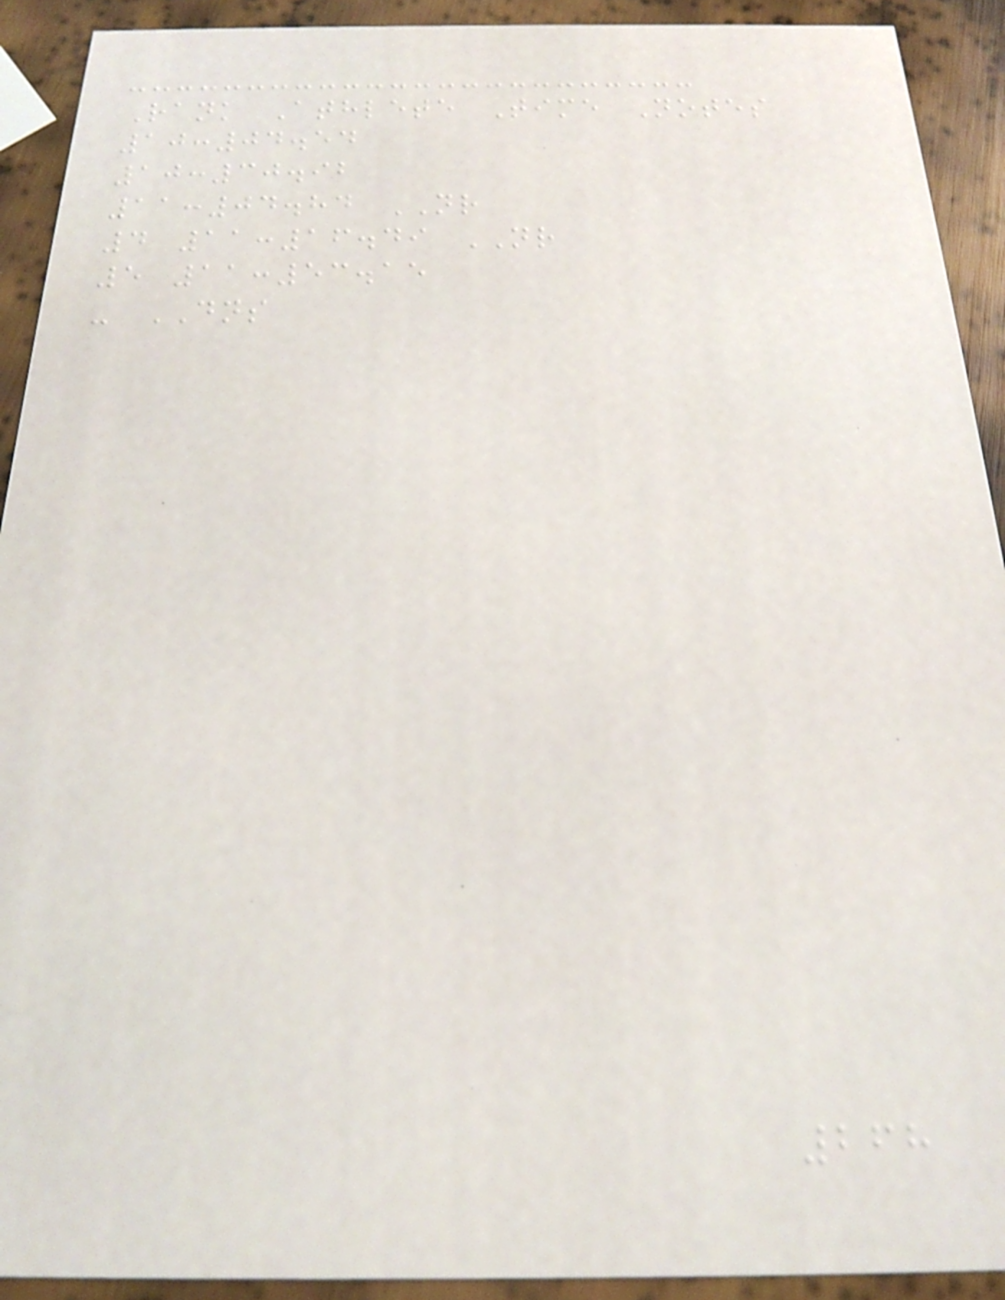Rank Athlete Time Notes
10:04.54
10:30.92
11:04.84 NR
4 11:16.49 NR
5 11:53.15
- DNS
268
